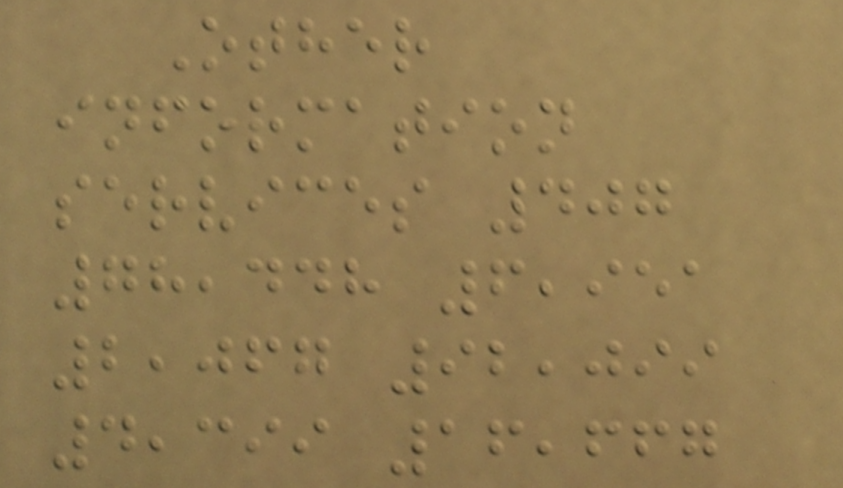Other
information
services 407
78,448 6,951
2,067 92,099
4,399 16,667
